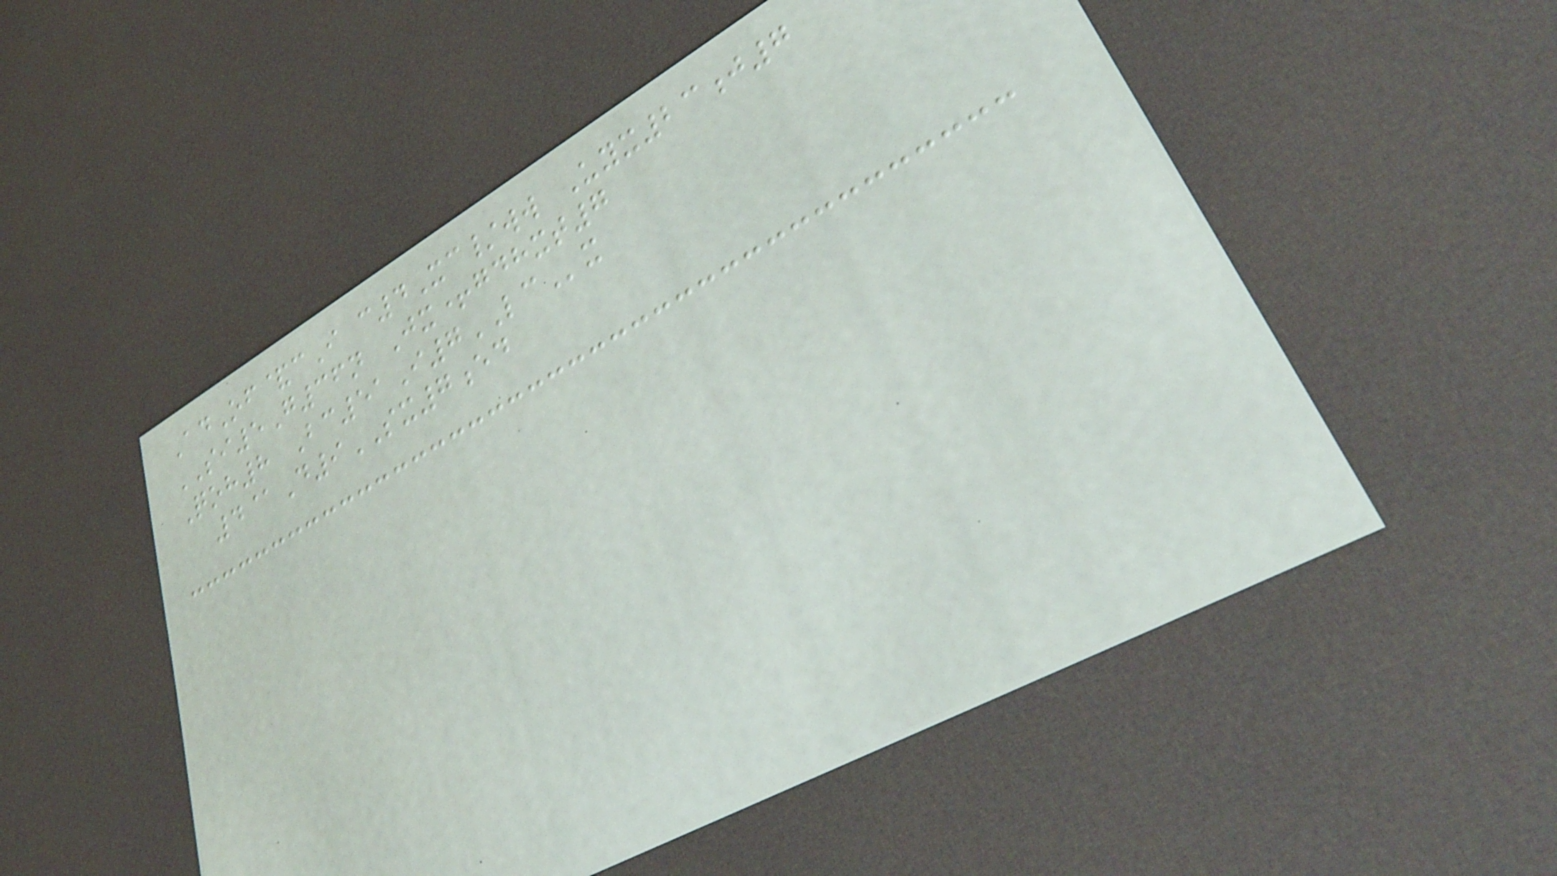AdOf&cI c4Xc/ww Uyx23j7
SI5G36n Jx+gdhxt7
Qoh8 Bc51I7LCx
4@D9SX7ed
